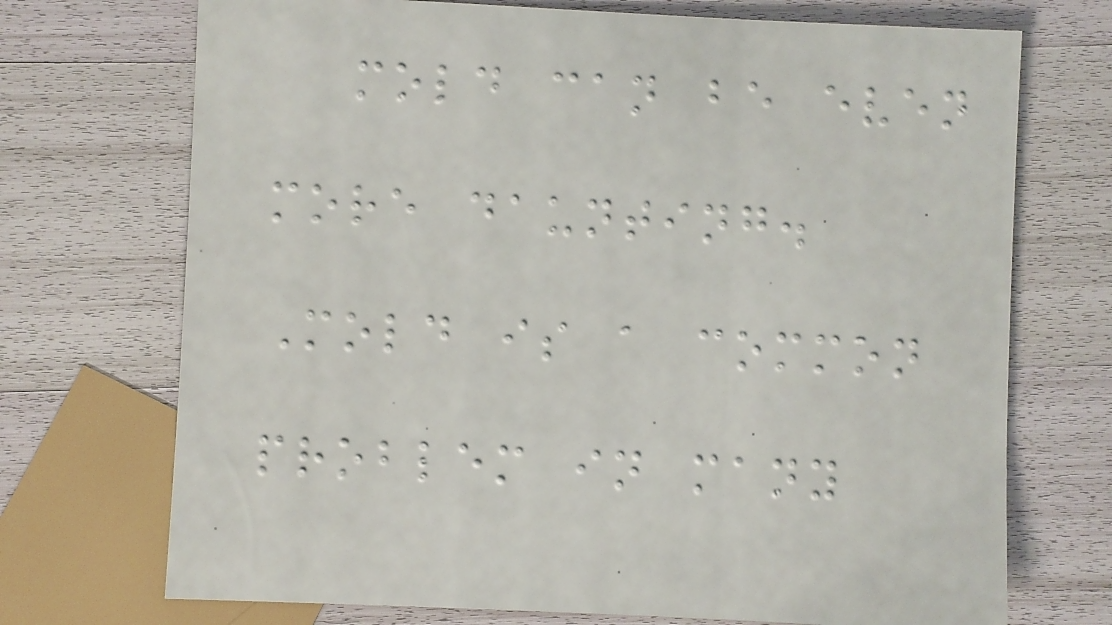mold can be even
more daunting.
Mold is a common
problem in many
